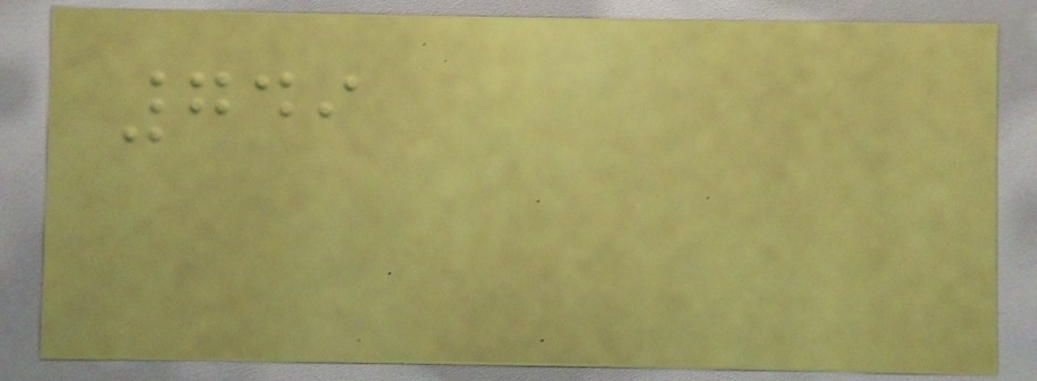749
